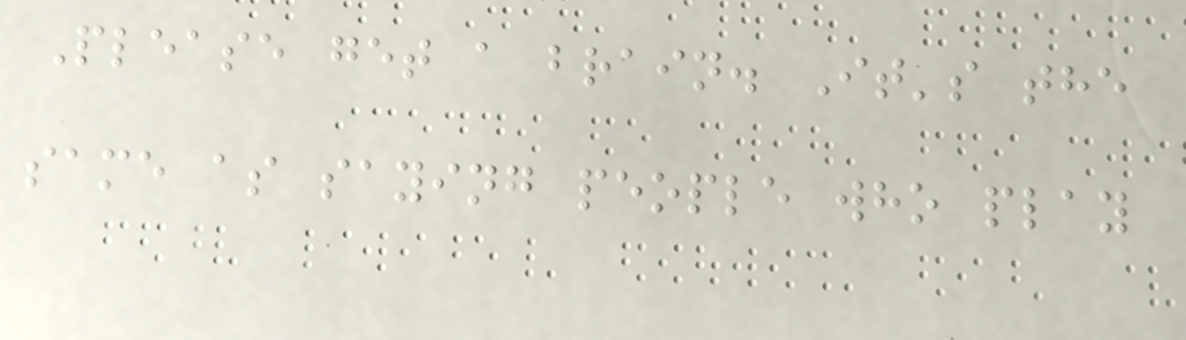Please get a brain. It's the
same as saying people who play
